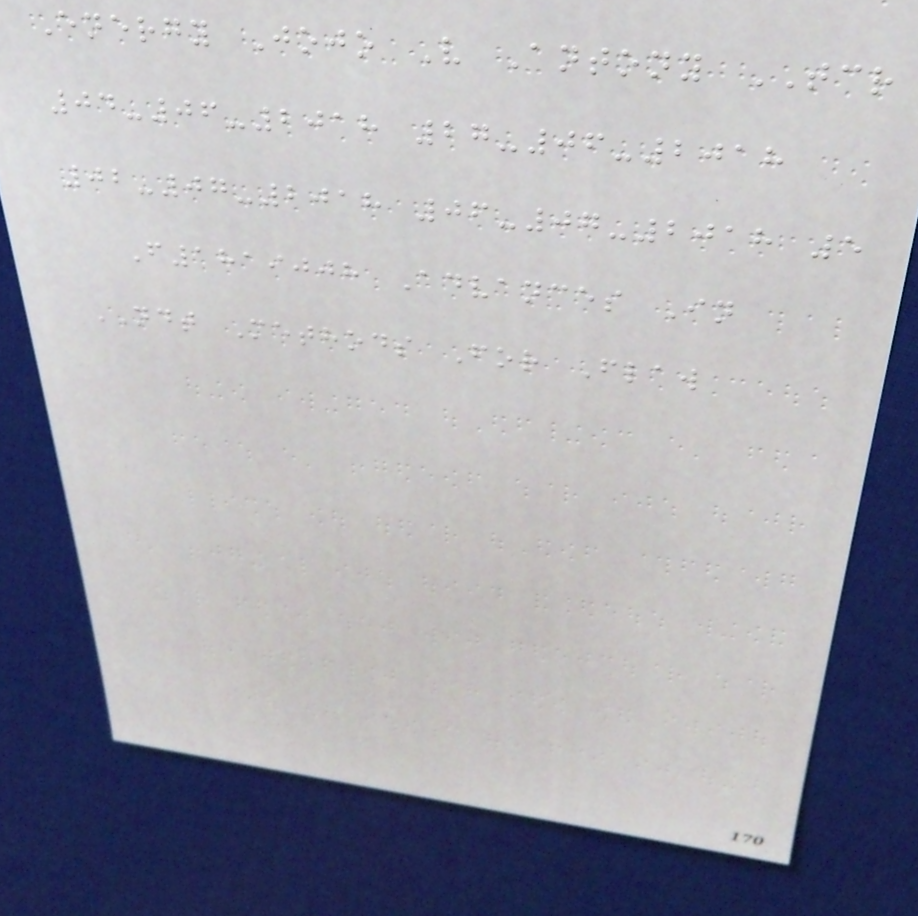Energy Jojo V Antony TCR
04-06-2018 27-06-2018
02-07-2018 06-07-2018 5
F1819008 Advances In
NDT Methods For Flaw
